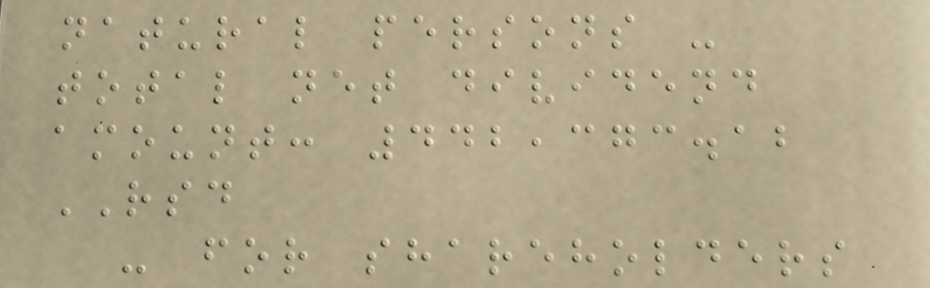natural persons -
total net dividend
amount: 442,373.12
RSD
- for shareholders
